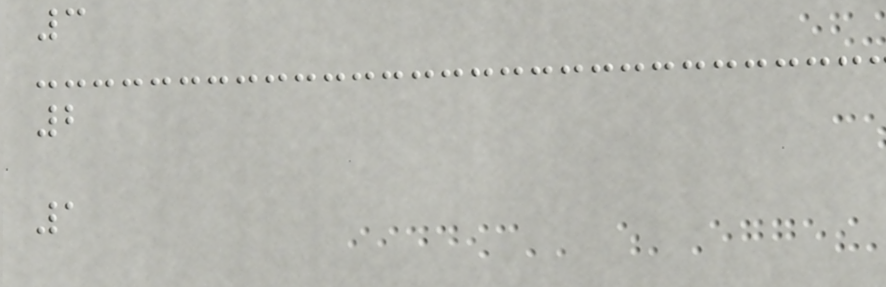3
2
1
